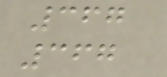367
367
